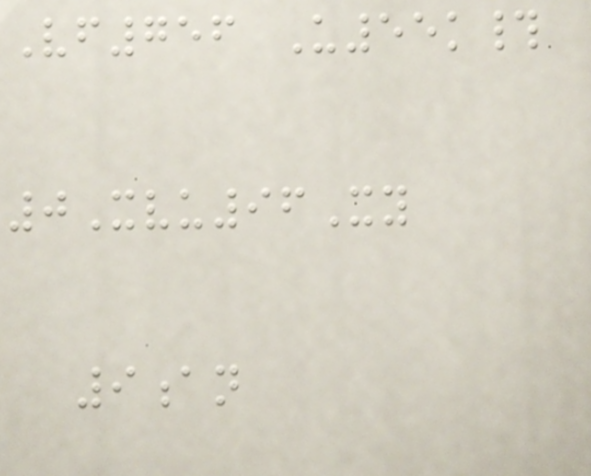Vf756 U55k#
0Xvu96Xy
9an
